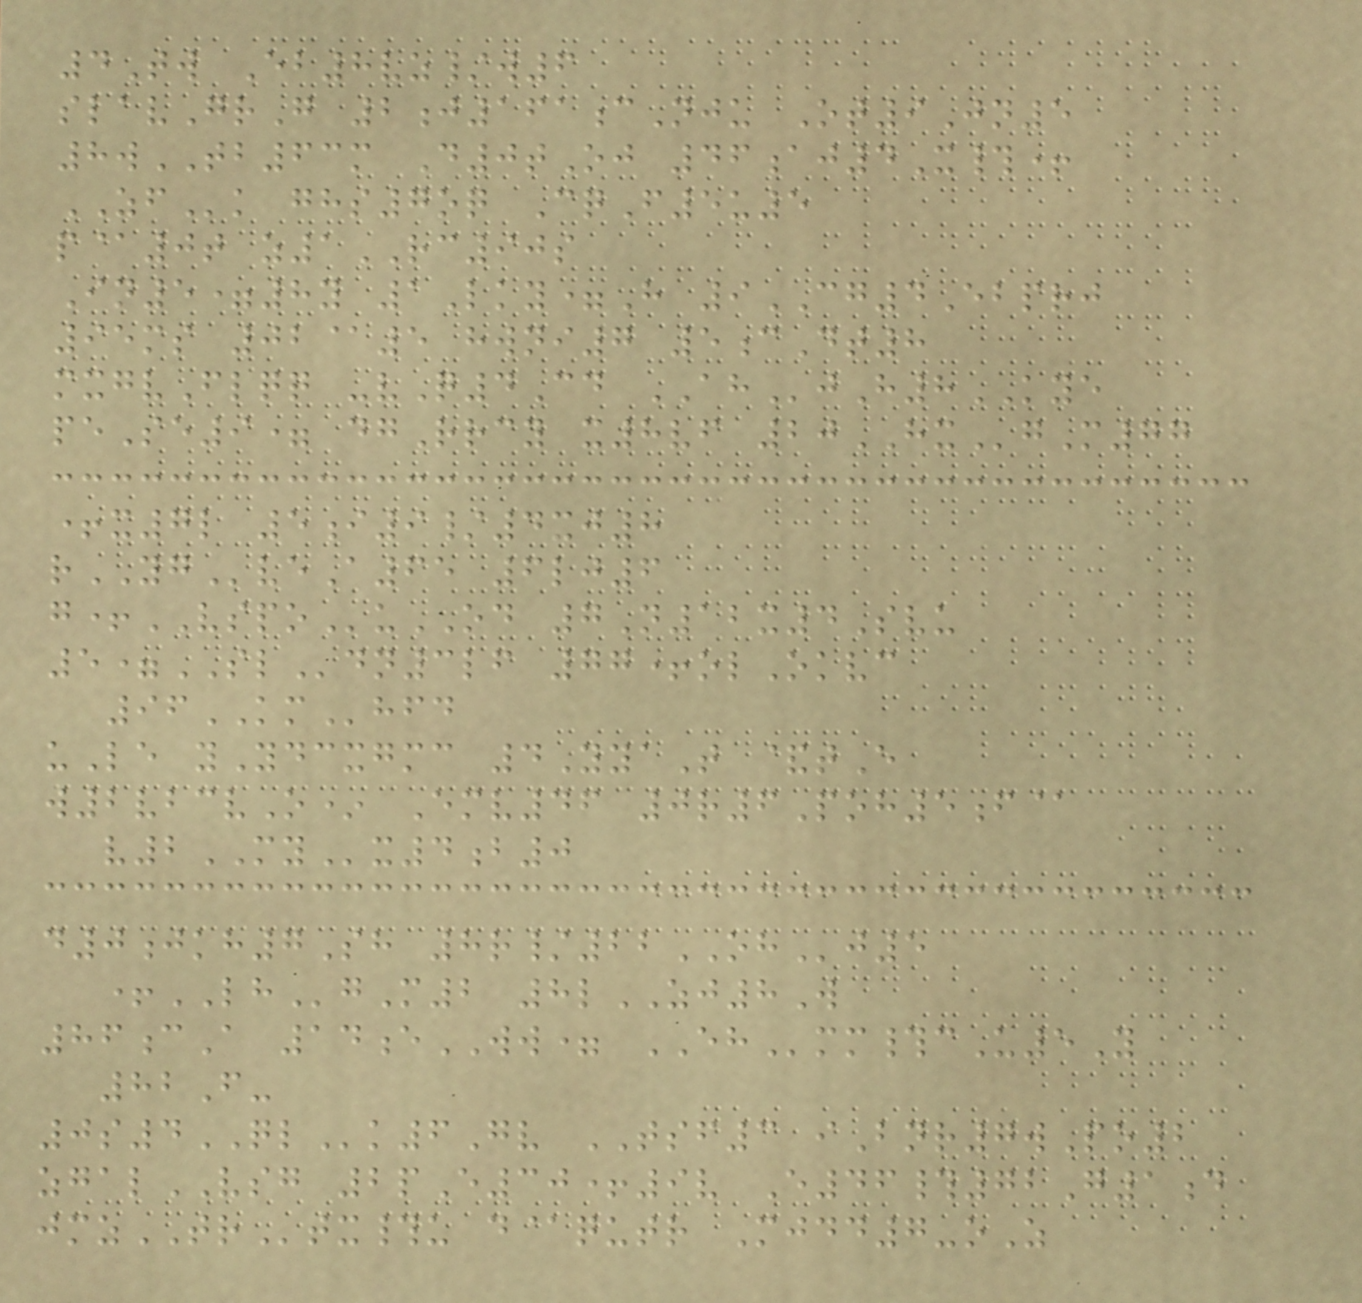4Tw Eb8vz/w6
slavGrG 2j161cNju Ot9Jn5
8wTB63m D0tOj 46aj4X#+
ZFk ghs7oq CqF5u5
p@0t z1RC90s
In5=8y 1Lky=H 9CG4Ebprj
95ms 02@5 hwni7 5cDt8
mxgvFlqq -vQ4Cd AHjH8KYE
peSe9= dgRrcy x8vf 20HXgM77
+x7l 5i9/4xj8
rYGveA65 6lj6
g+VSPOuOD 7N12x4Svu
5=SLdn3lf 77+olOkvc
96KMhfd
uLe yYdcxgmc 4YyaT &tE
w2vbcvO* Emv46 0r6Poh5f@
v2MYx4b0
d0jkh7Sh 8r/22OHj5
+LHgM2 8lZJ8W
86cA 14eWW= EHmm#cU5Y
82F-
0s4QLk6Gv TSF3 iBnr7wPo2
zgalVSG 2pE30+9v E46#72G1d
jmzTRtx#u d@qutr Mjdd7-oZ
